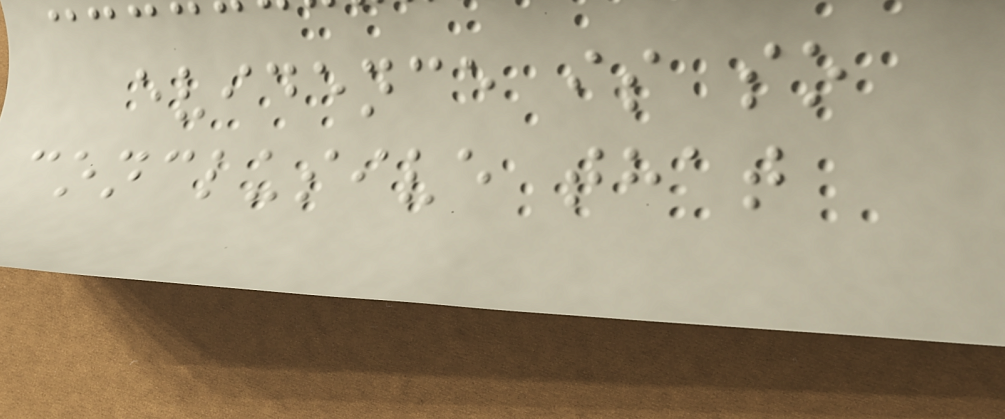evidence is so
conclusive that
